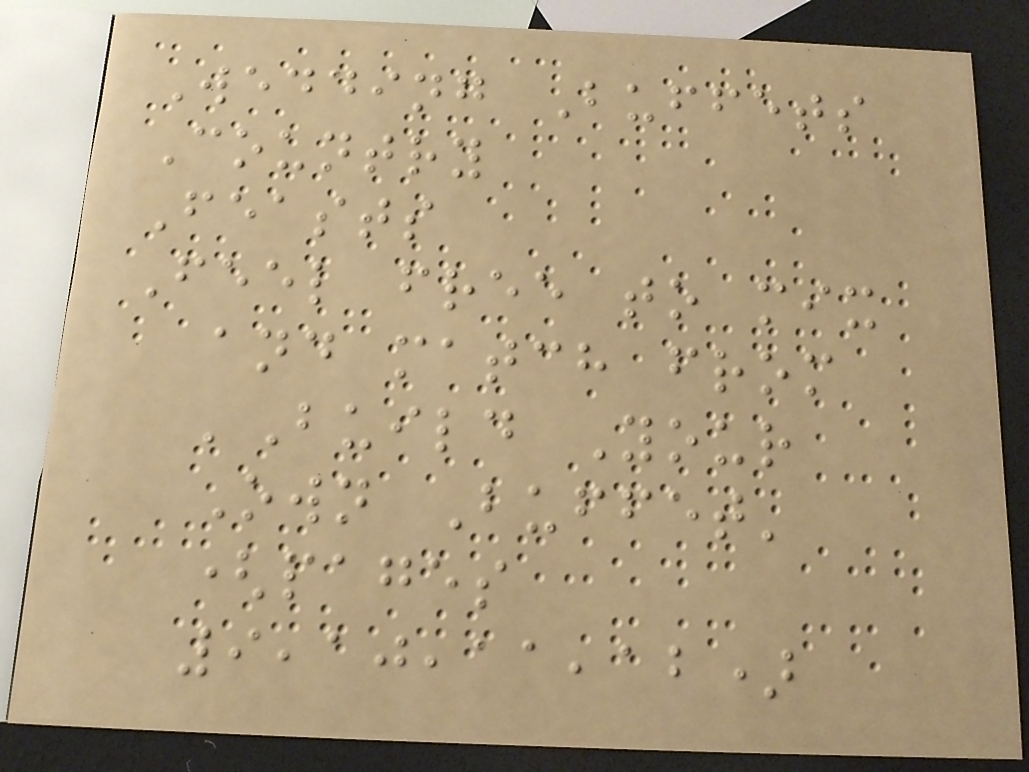Wedding Buffets
Country
Feasts
Feel free to mix
and match from
'Build Your
Own Buffet'
(pages
9,10,11,12)
